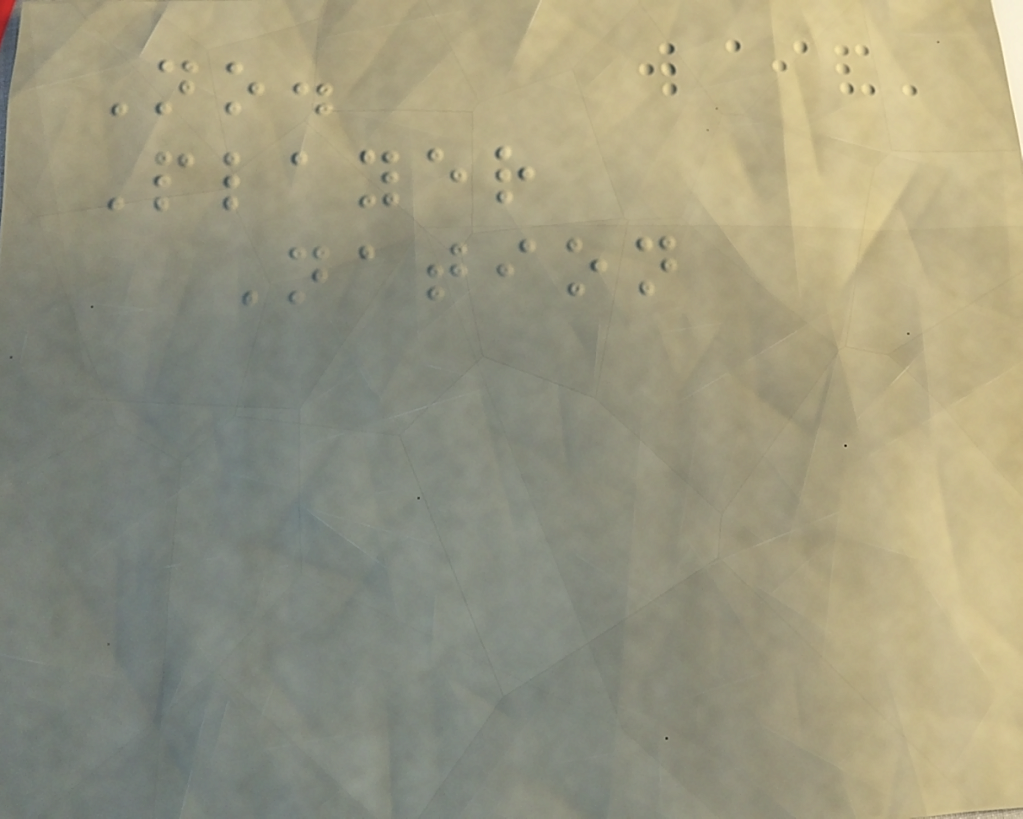No.
Player
Nation
